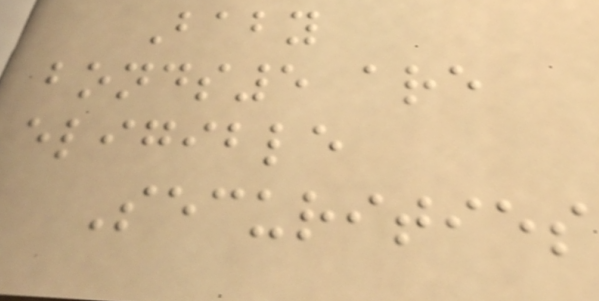Baby
bonds5 are
eligible
Securities
